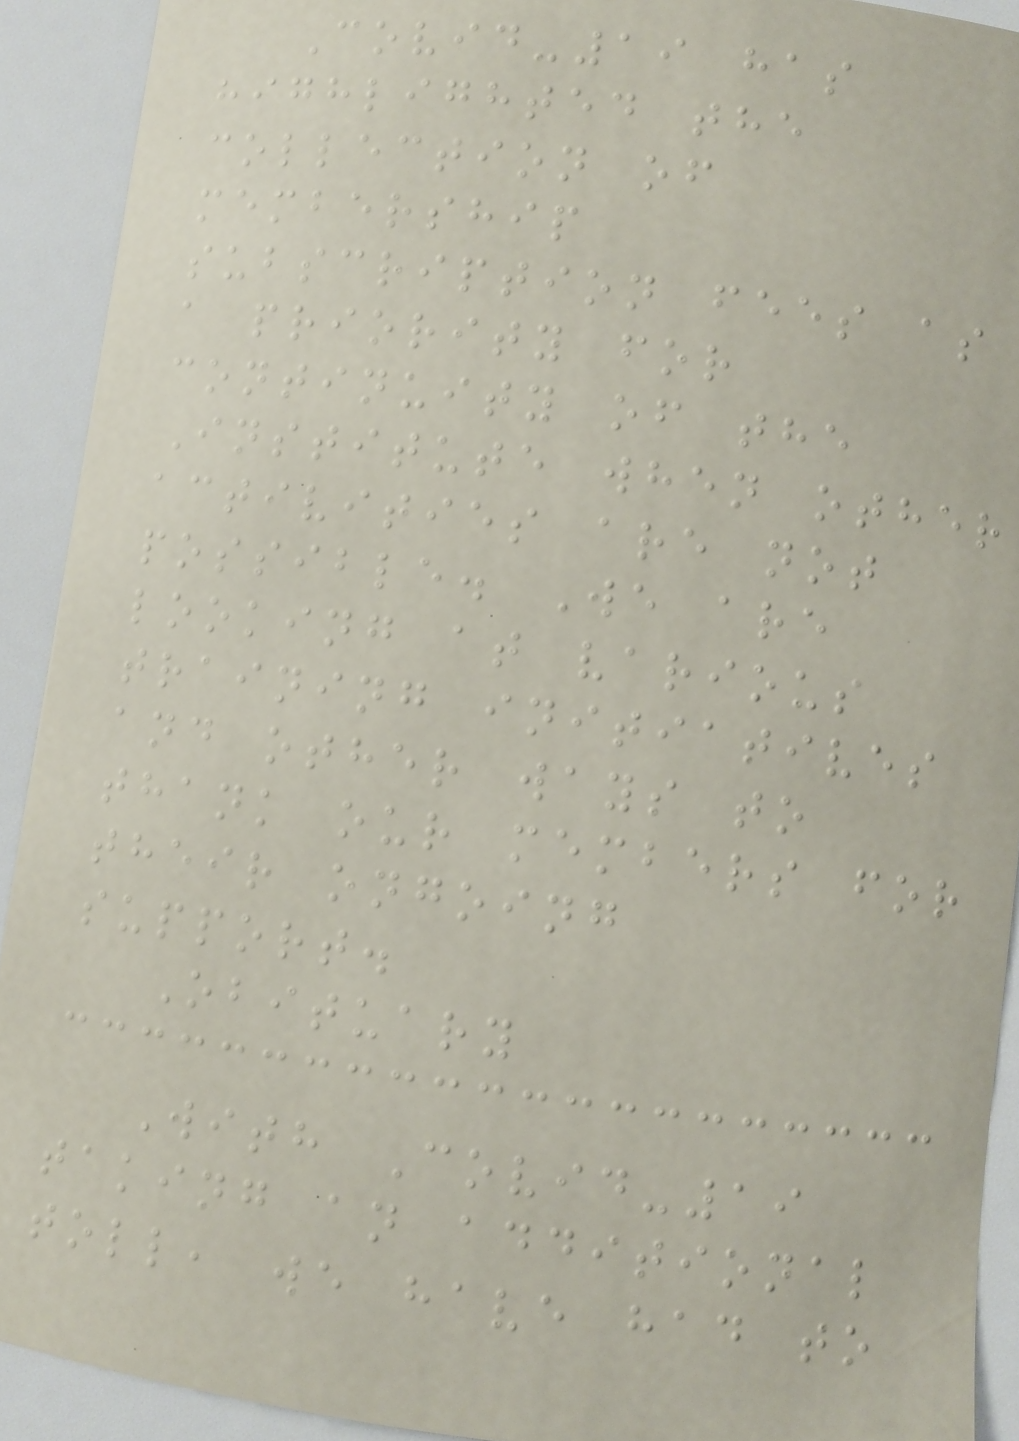Covid-19 has
highlighted the
collection of
membership
subscription fees as
a priority for
continuity of the
Institute when other
activities are not
possible. We are
looking at various
training initiatives
and other ways to
thank our members for
their ongoing
support.
Obituary
With Covid-19
taking an additional
toll, we have had to
